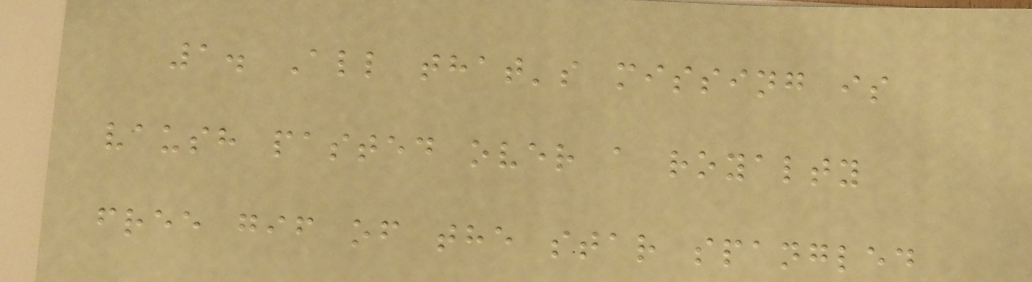1. All that's missing is
vaush pasted over a royalty
free gif of the star spangled
